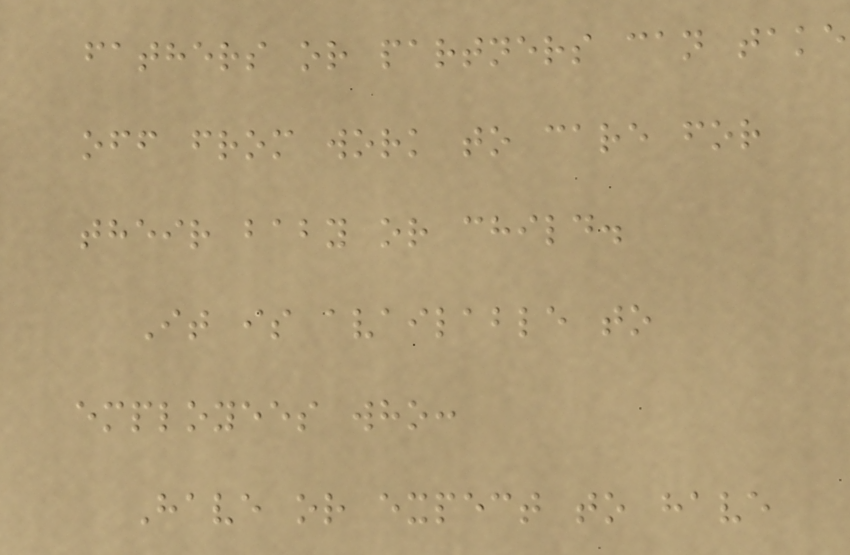fathers or partners can take
off from work to care for
their baby or child.
It is available to
employees who:
Have or expect to have
